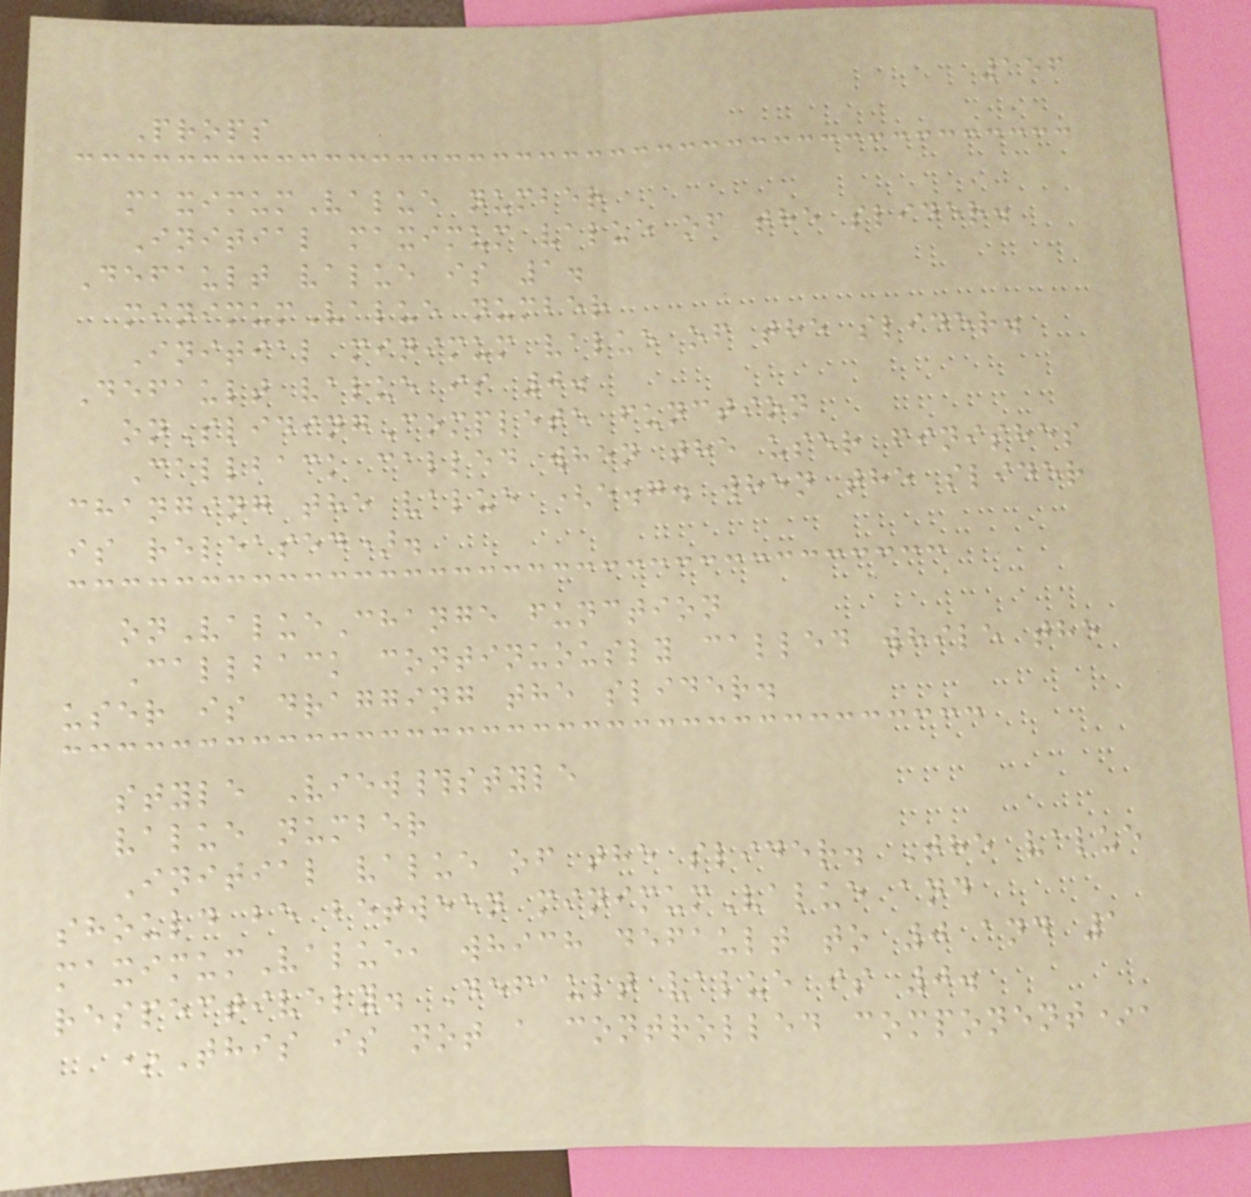156
Props
maximumValue number
Initial maximum value of the slider.
Default value is 1.
minimumValue number
Initial minimum value of the slider.
Default value is 0.
onSlidingComplete function
Callback called when the user finishes
changing the value (e.g. when the slider
is released).
onValueChange function
Callback continuously called while the
user is dragging the slider.
style View#style
value number
Initial value of the slider. The value
should be between minimumValue and
maximumValue, which default to 0 and 1
respectively. Default value is 0.
*This is not a controlled component*,
